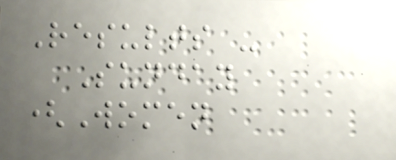Results -
Sunday
(Women
